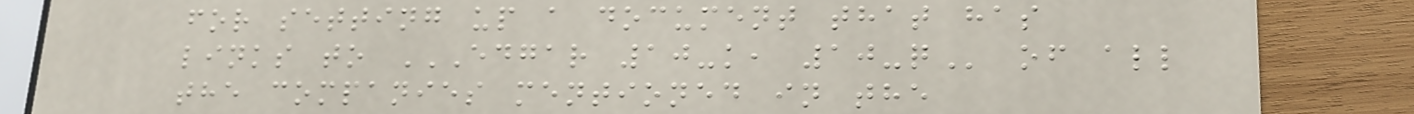for setting up a document that has
links to EDGAR 10-K, 10-Q of all
the companies mentioned in the
